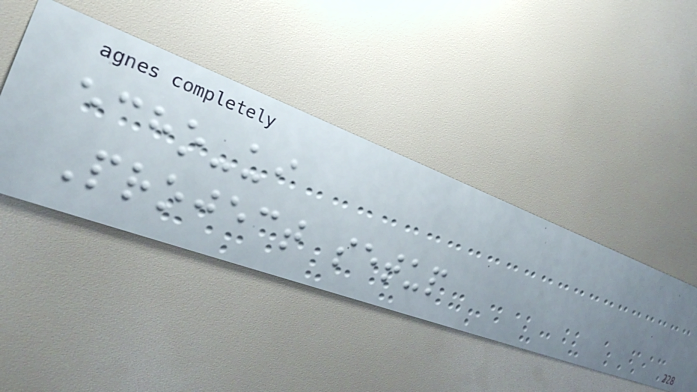echo-ui
Project setup
